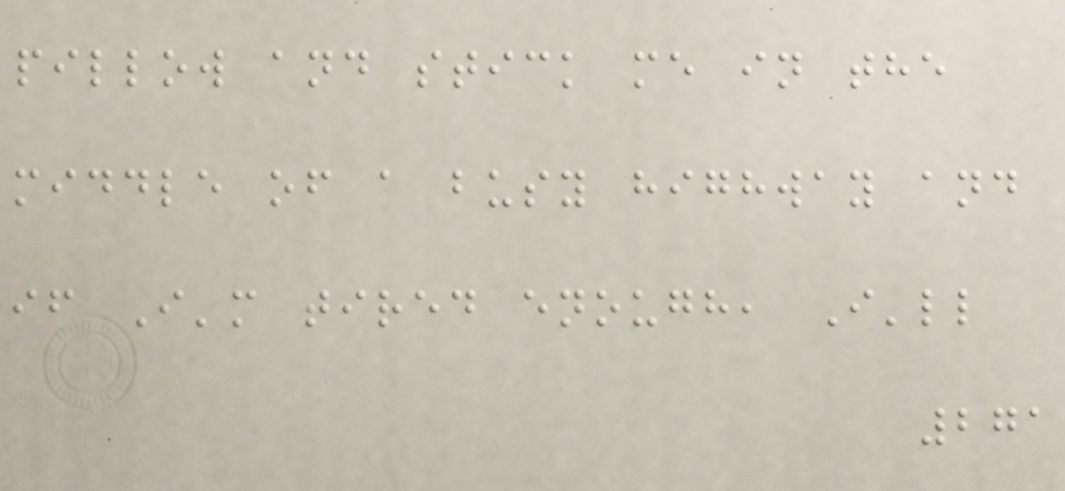pillow and stick me in the
middle of a busy highway and
if I'm tired enough, I'll
271
